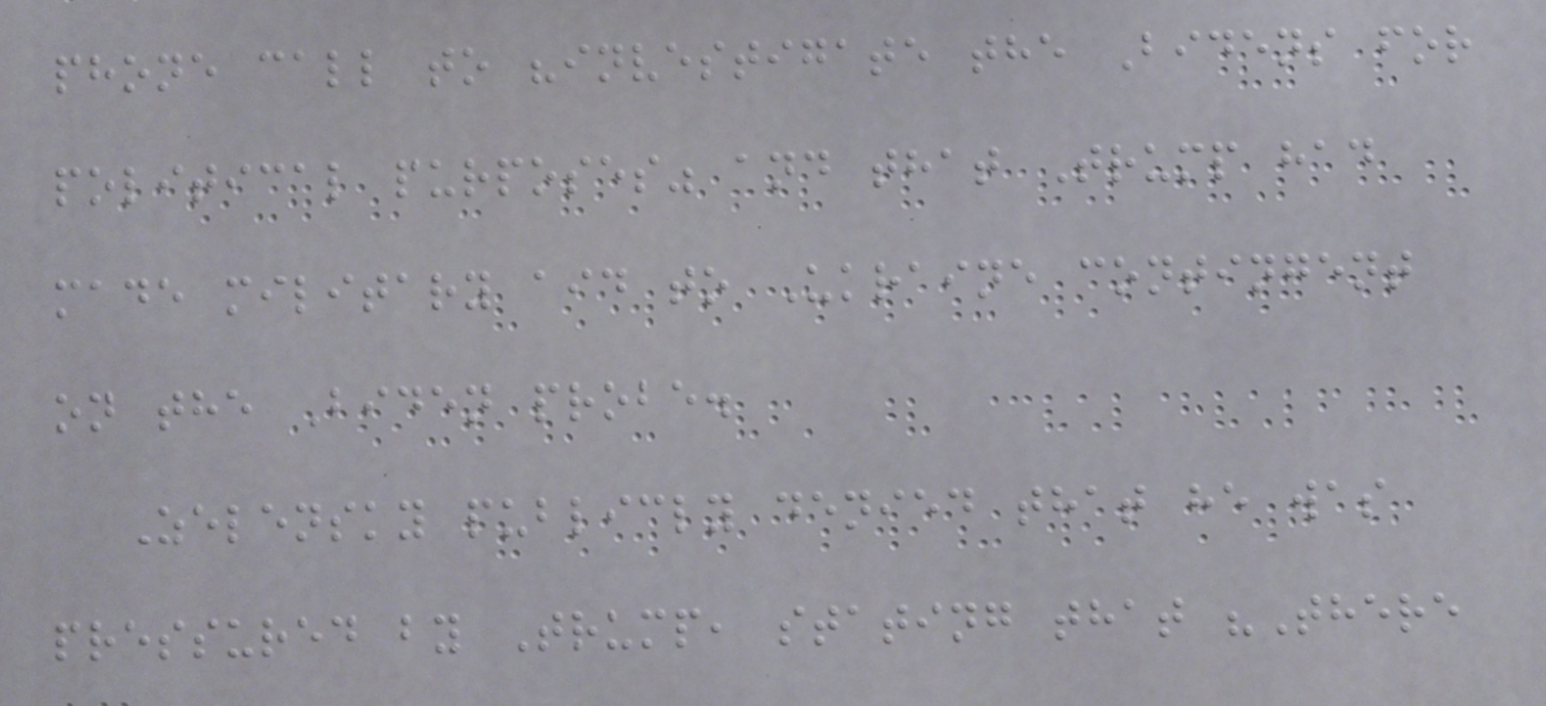phone call to "investigate the Bidens for
political purposes" and that Trump had
made military aid to Ukraine contingent
on the Biden probe.
Zelensky publicly denied that he was
pressured by Trump, stating that "There
